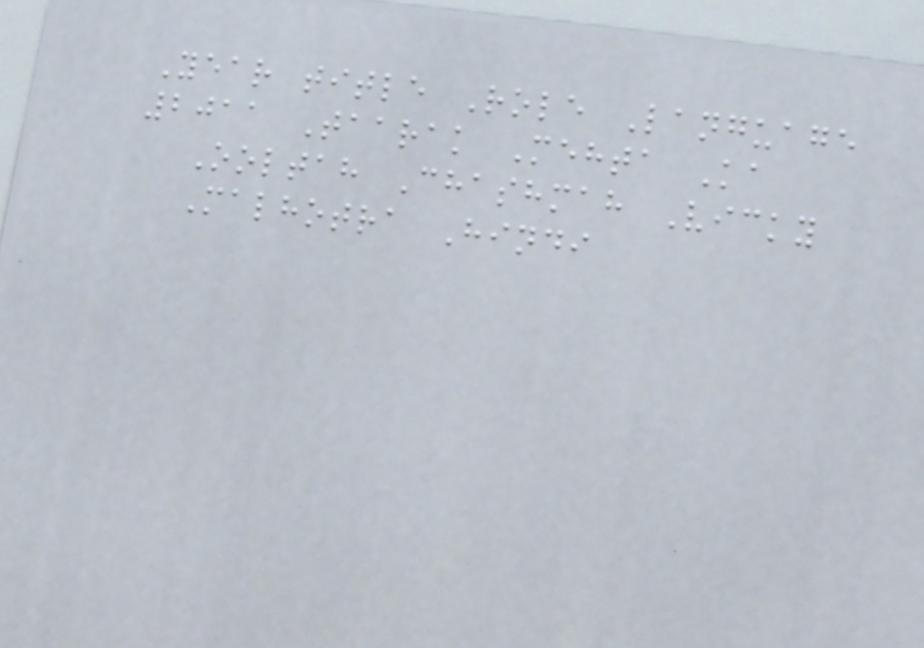Year title Role Language
2011 Taarak Mehta Ka
Ooltah Chashmah Vicky
Malhotra Hindi
